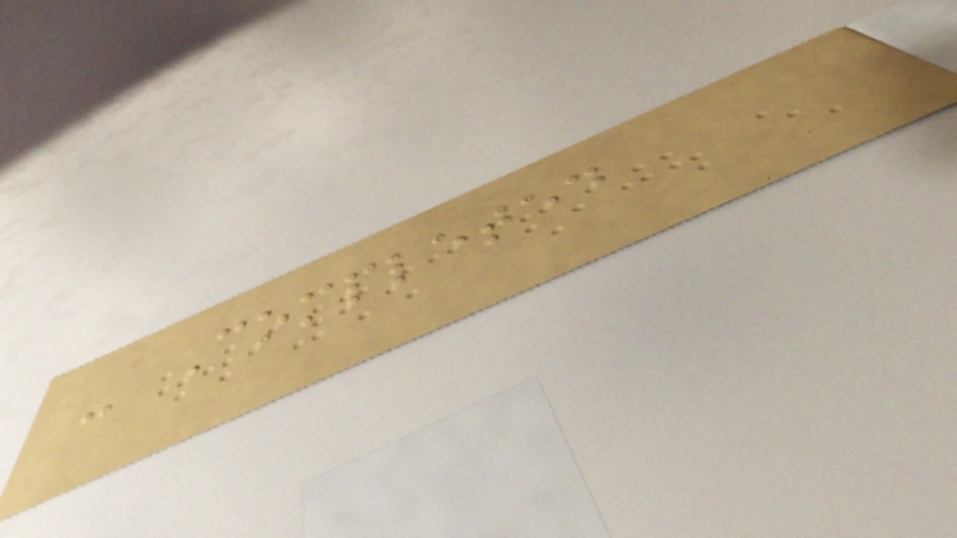- Completed
